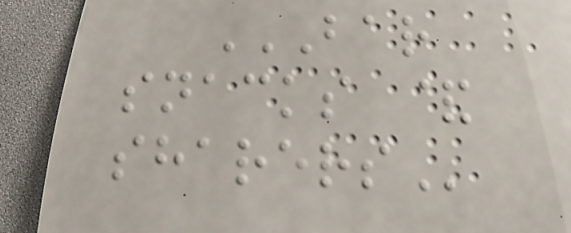BAR
SNACKS &
SHARERS
